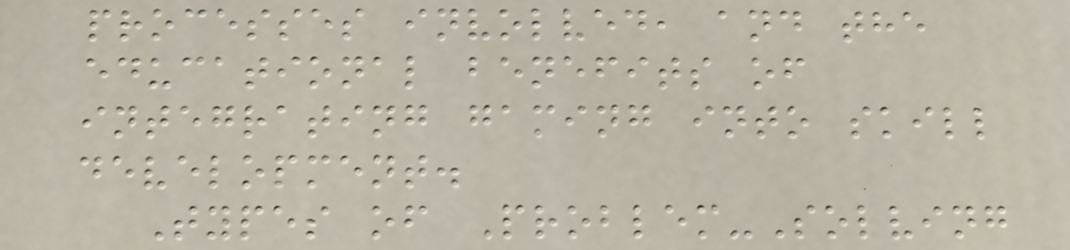processes involved, and the
educational benefits of
integrating gaming into skill
development.
Types of Problem-Solving
